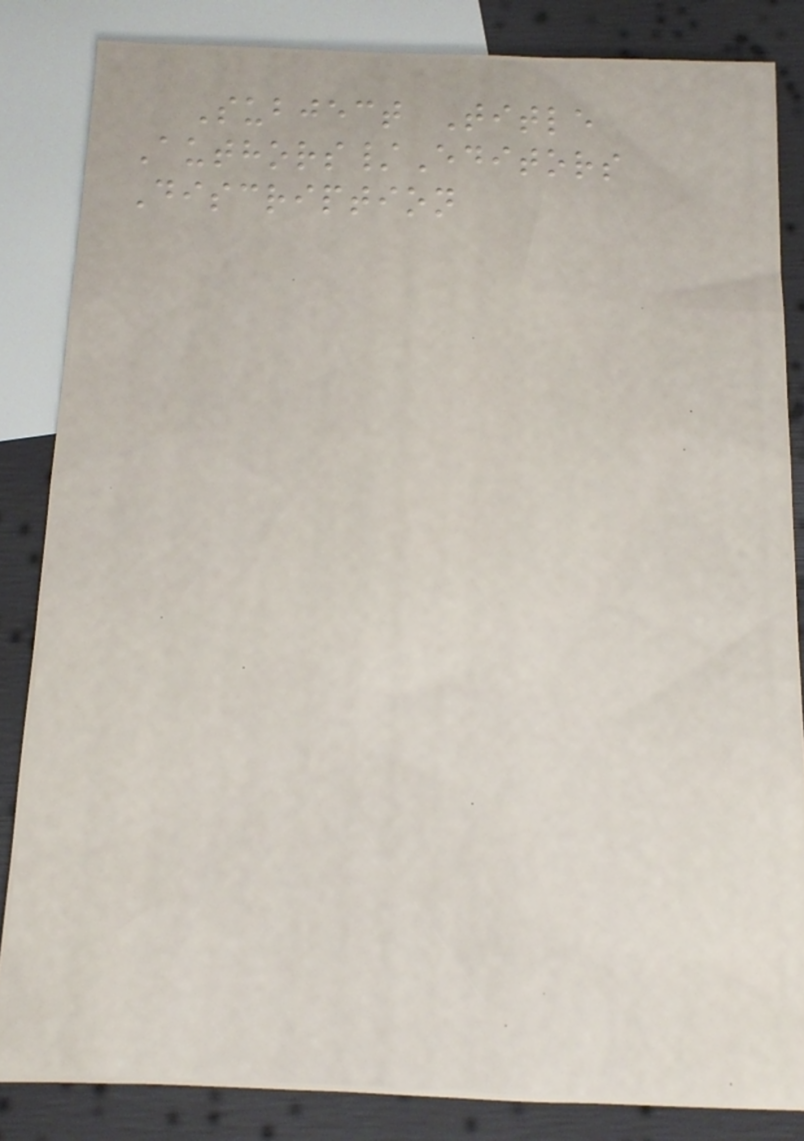Subject Title
Authors/Editors
Discription
